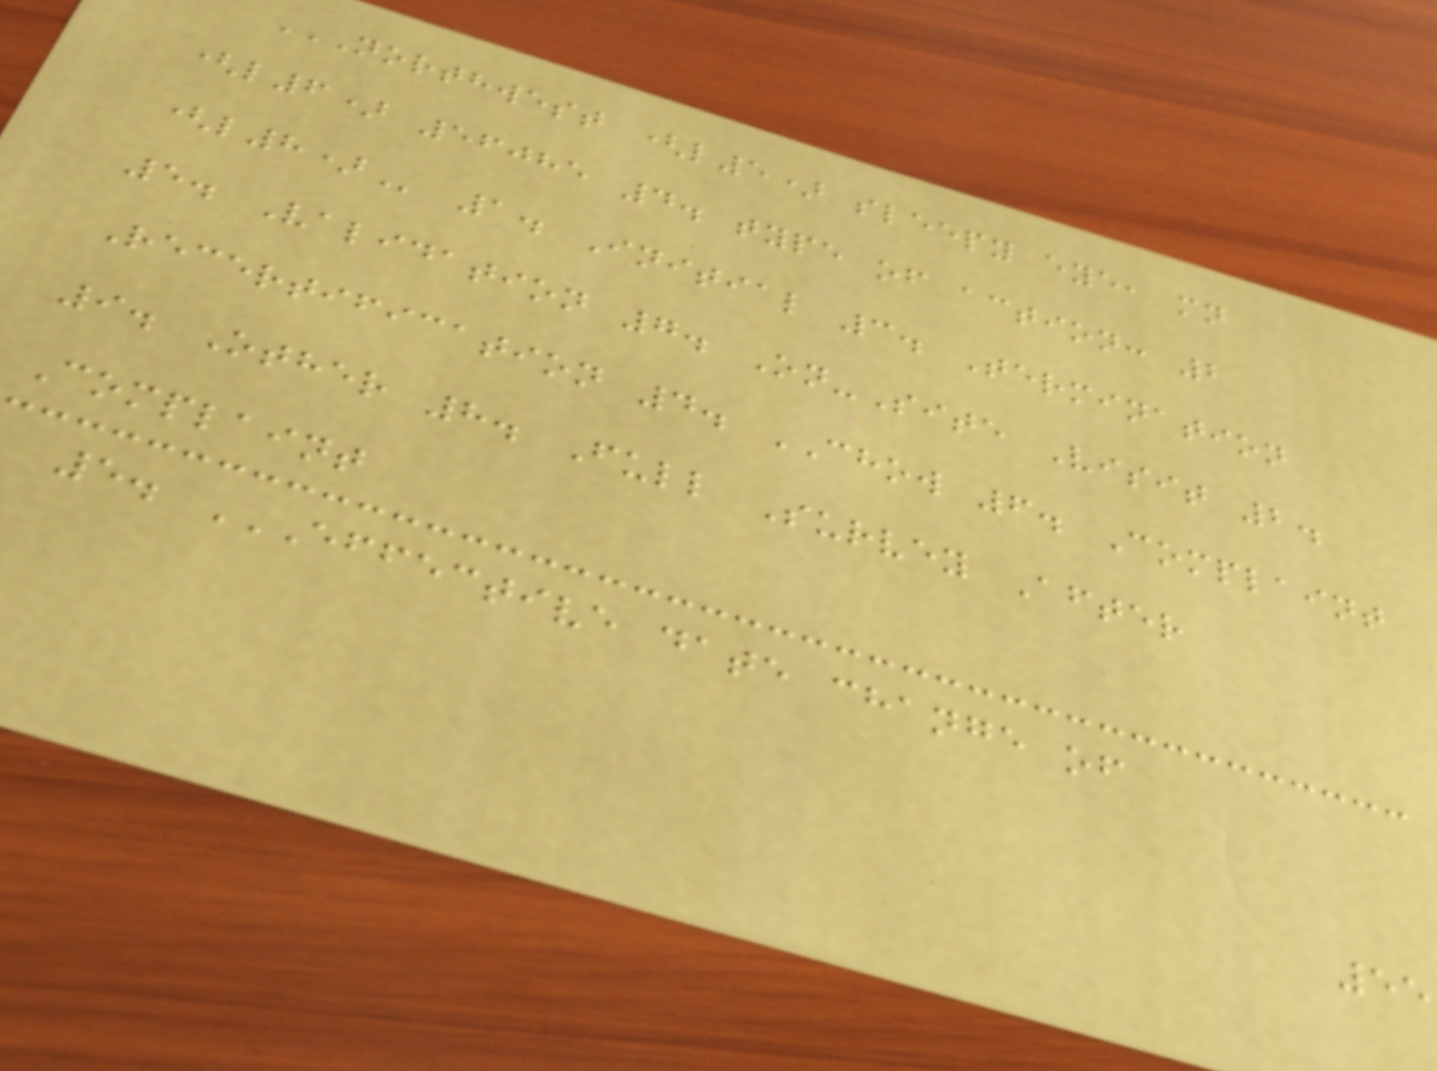NORTHWEST (L5) SLEEPY EYE, MN
(L6) 56085 4. TYPE OF ACTION: 2
(L8) 1. Initial 3. Termination
5. Validation 7. On-Site Visit 2.
Recertification 4. CHOW 6. Complaint
9. Other 8. Full Survey After
Complaint
5. EFFECTIVE DATE CHANGE OF
55
